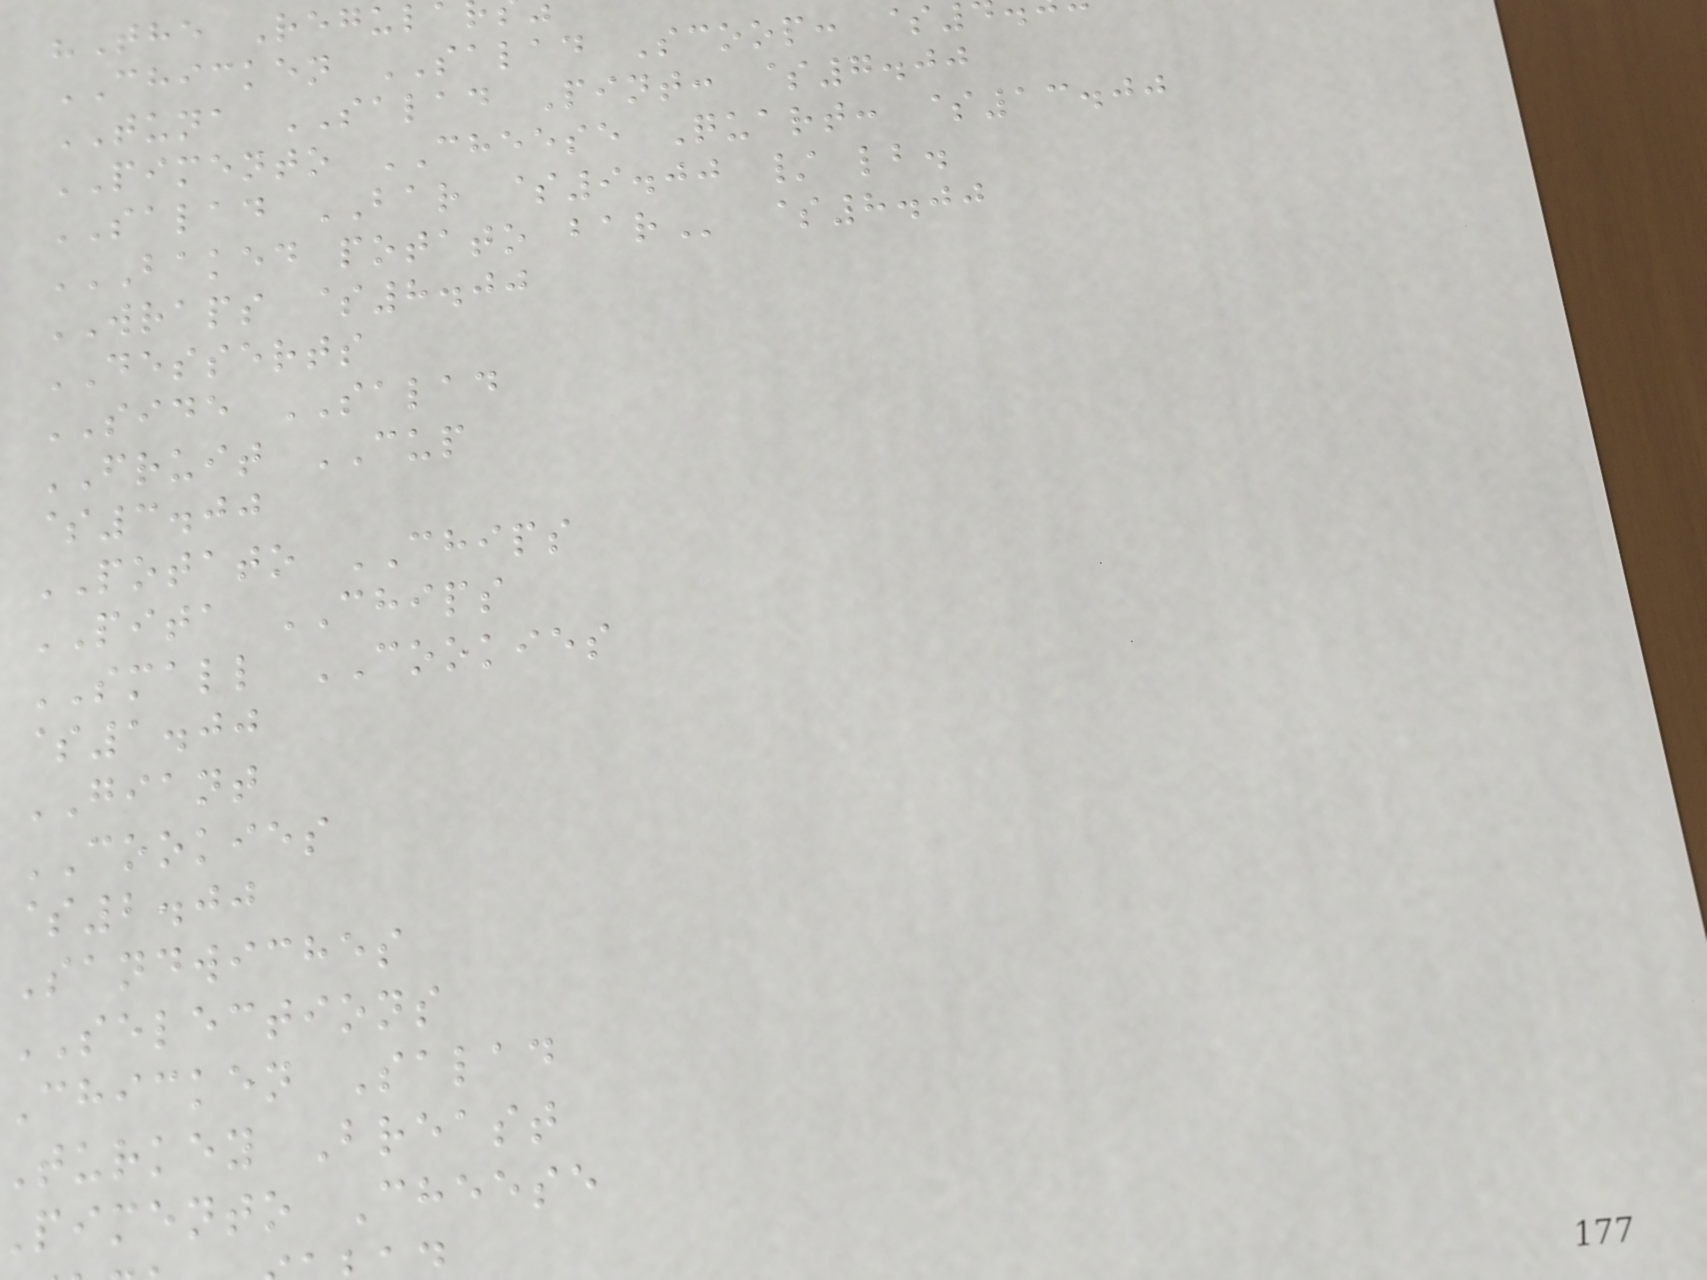"The Regul
CHICKEN SALAD Scoop: $
TUNA SALAD Pint: $7.00
PIMENTO CHEESE Quart: $13.00
SALAD BAR $9.00 / lb.
BAKED POTATO BAR $8.00
WRAPS $8.00
DESSERTS
SIDE SALAD
FRUIT CUP
$3.00
POTATO CHIPS
PITA CHIPS
SMALL COOKIES
$1.00
GIANT
COOKIES
$2.00
Sandwiches
SELECTIONS
Chicken Salad
turkey Breast
pimento Cheese
